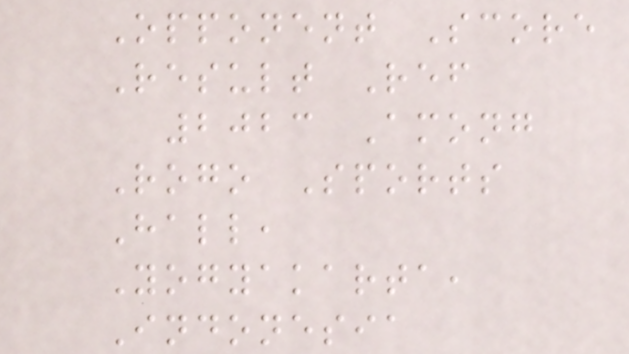Opponent Score
Result Ref
2023 Among
Rogo Sports
Hall,
Yogyakarta,
Indonesia
